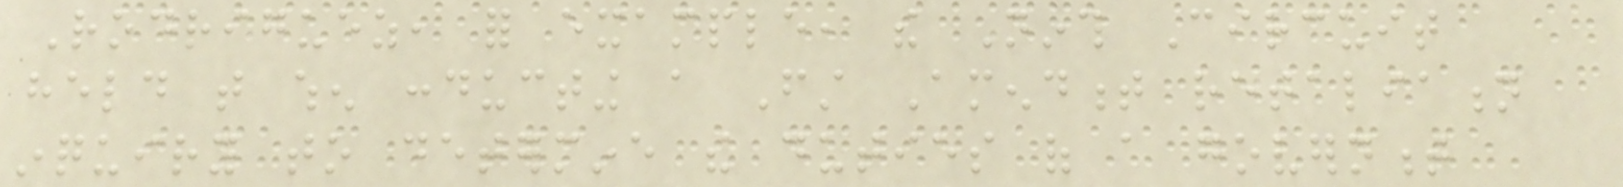Rodriguez, for example, the Ninth Circuit
held that when conducting a First Amendment retaliation
inquiry to determine the duties of a government
